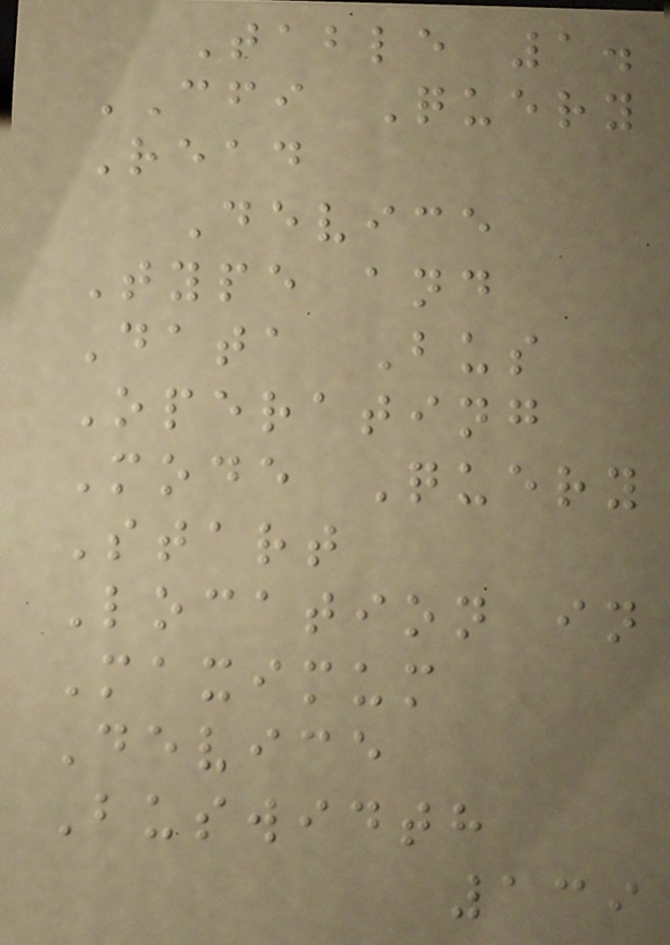Table 1.
CFI Query
Read
Device
Type and
Data Bus
Operating
Mode Query
Start
Location in
Maximum
Device
Buswidth
139
